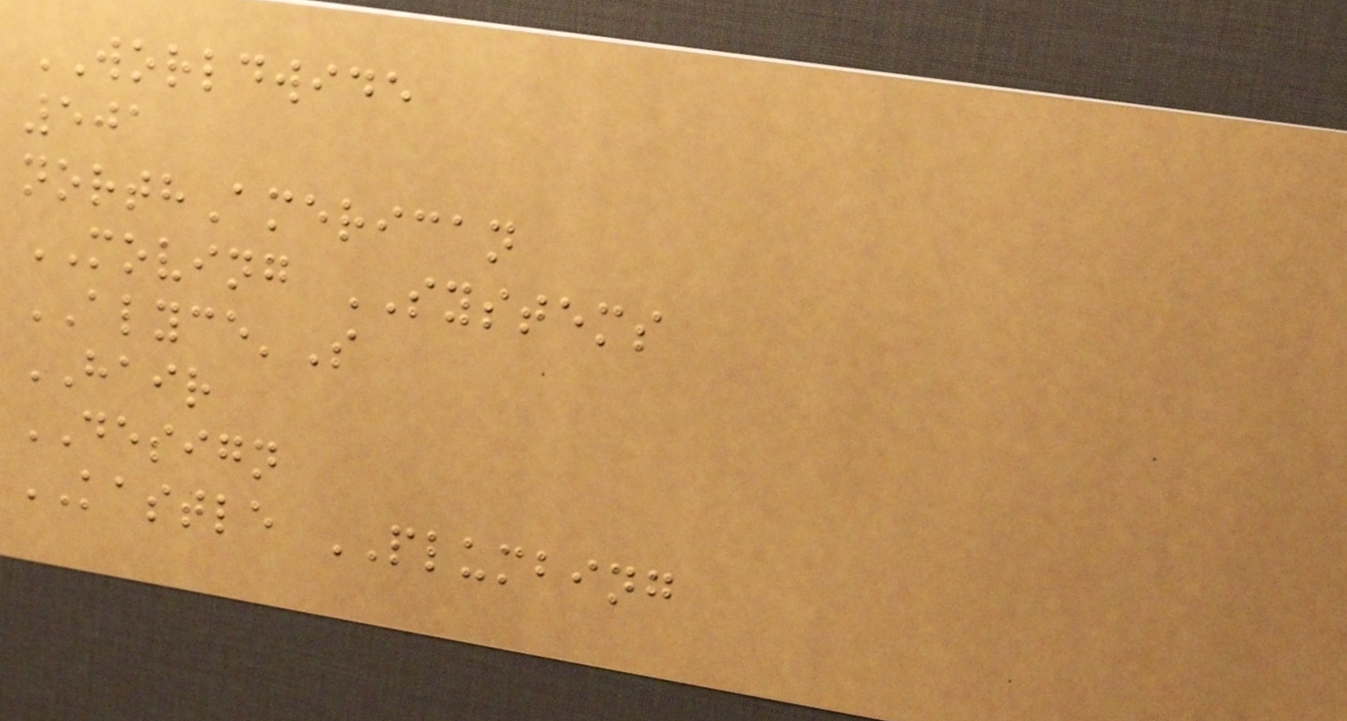WORLDWIDE
501
northAmerican
MOVING SYSTEMS
ALYCE'S
HAIR
DESIGN
KASTLE PLUMBING
